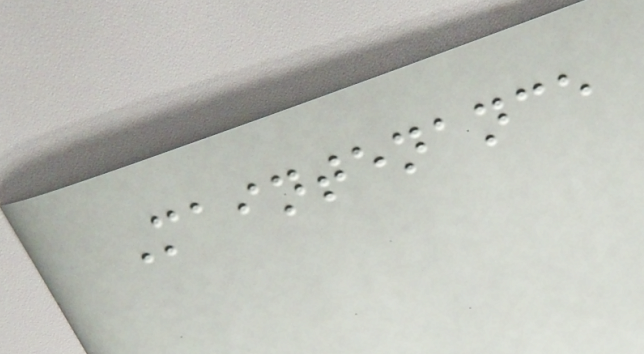Maintenance
